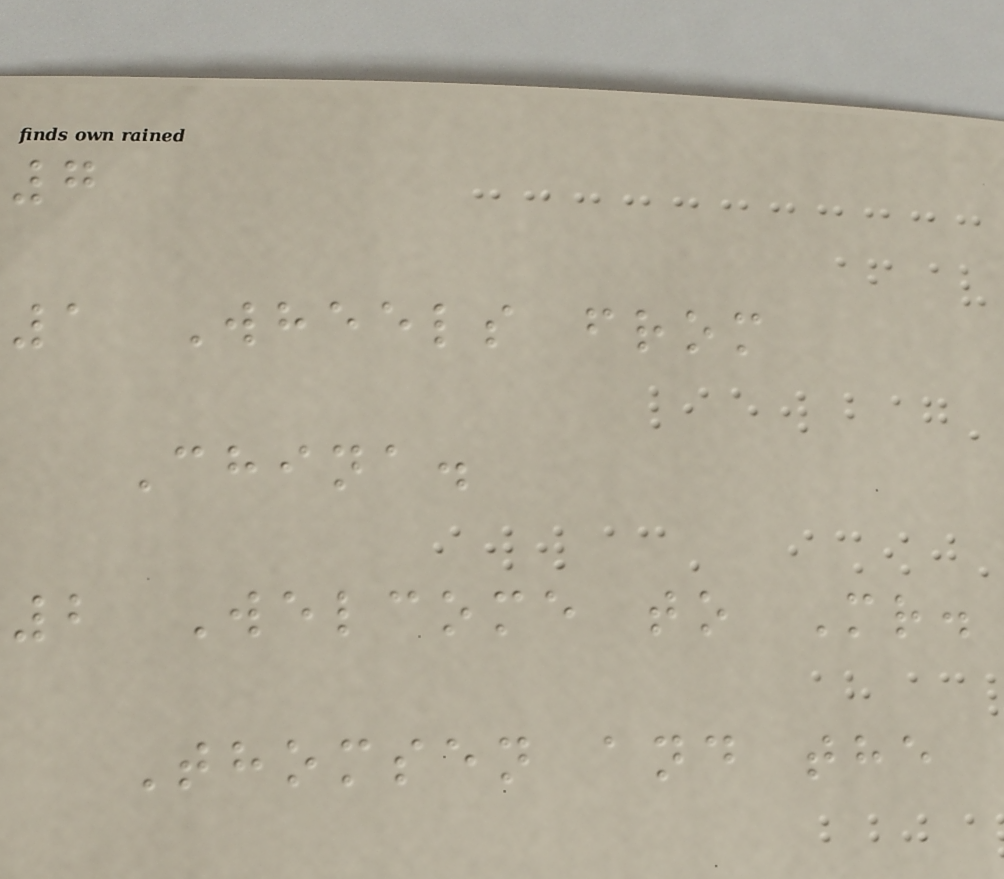7
1 Wheels from
China.
2 Welcome to Mr.
Thomsen and the
